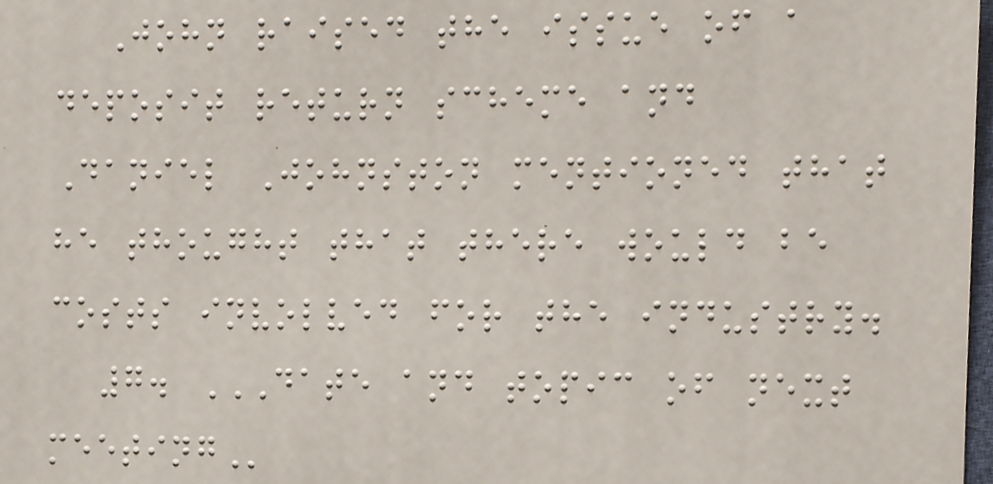John raised the issue of a
deposit return scheme and
Daniel Johnston mentioned that
he thought that there would be
costs involved for the industry.
7. DATE AND TOPIC OF NEXT
MEETING
